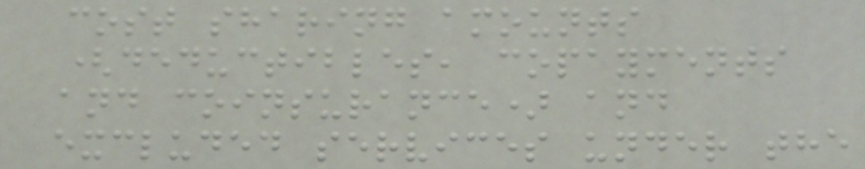cost sharing amounts
(deductibles, copayments
and coinsurance) and
excluded services under the
